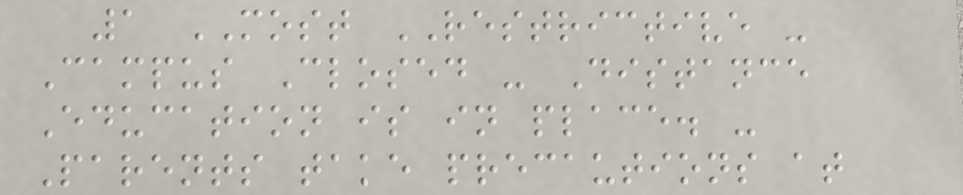1 MOST RESTRICTIVE -
Campus Closed - Distance
Education is in place. -
Parents take precautions at
